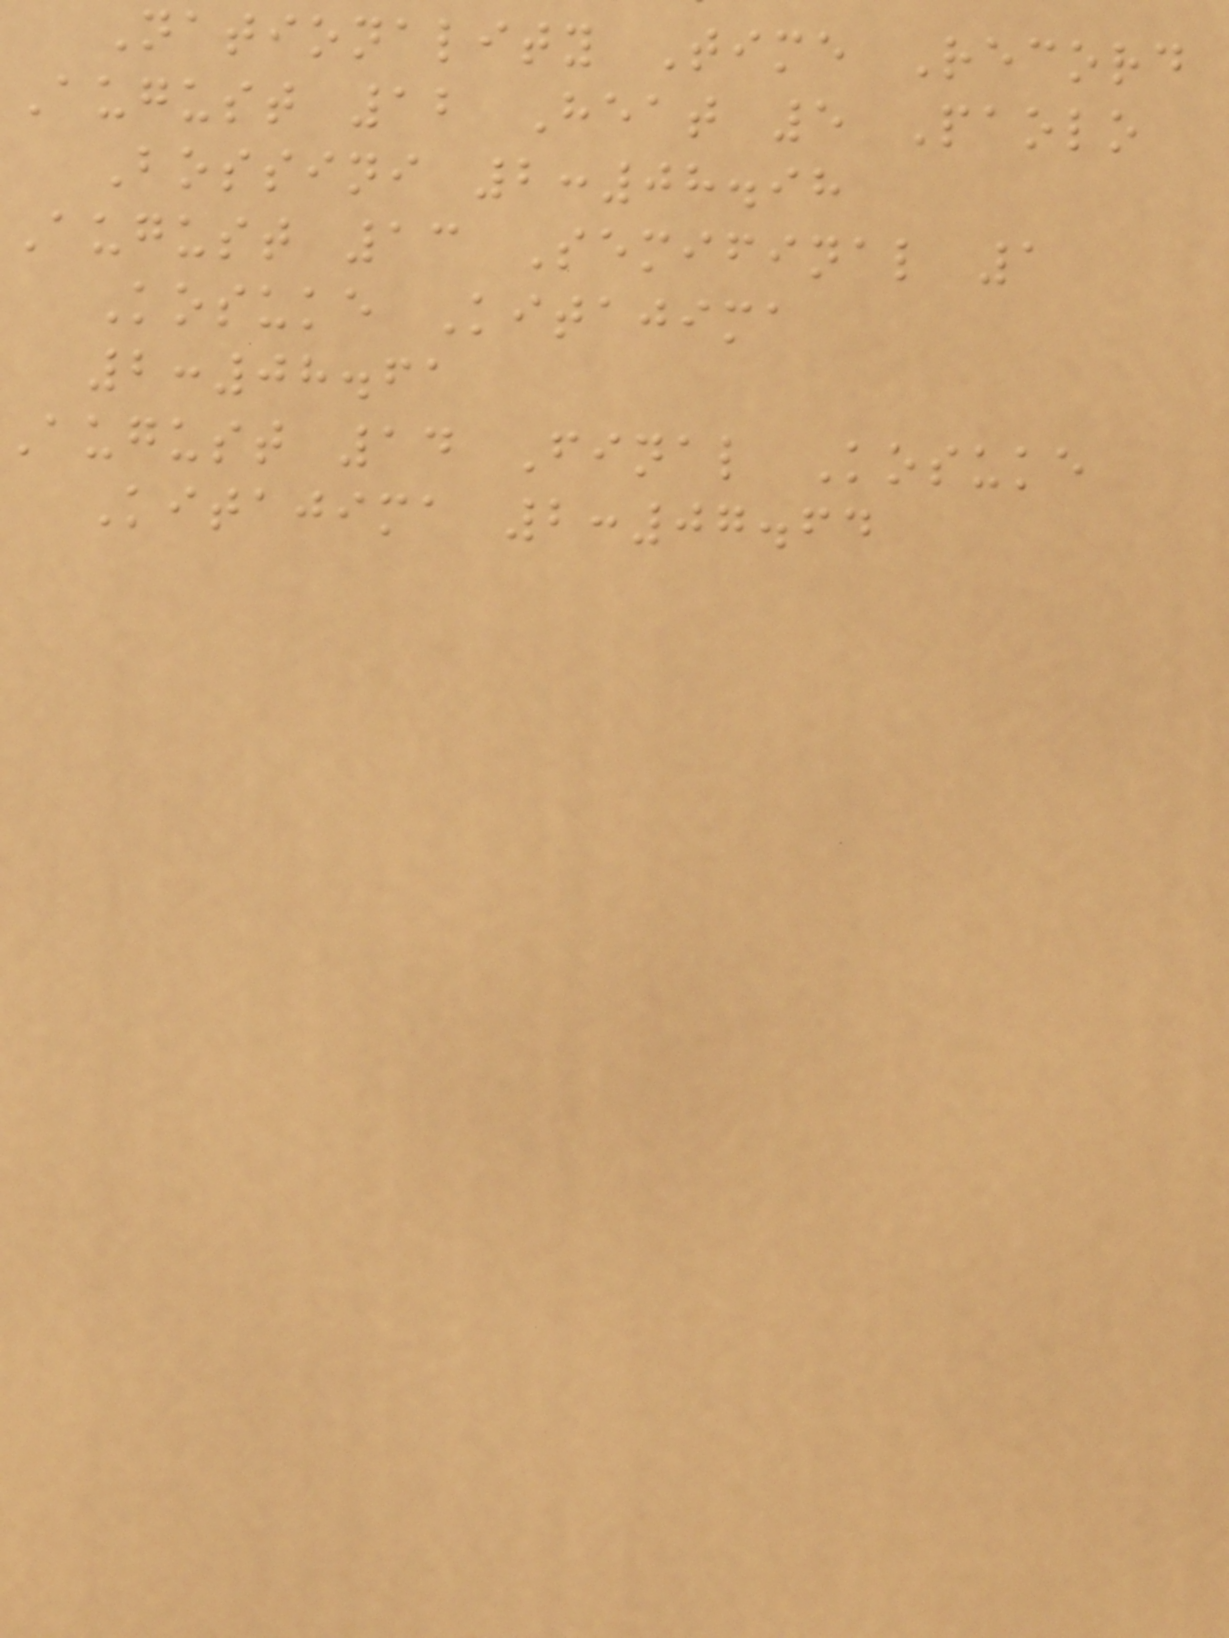Nationality Time Record
August 12 Heat 5 Paolo
Bossini 2:08.98
August 13 Semifinal 1
Kosuke Kitajima
2:08.61
august 14 Final Kosuke
Kitajima 2:07.64
